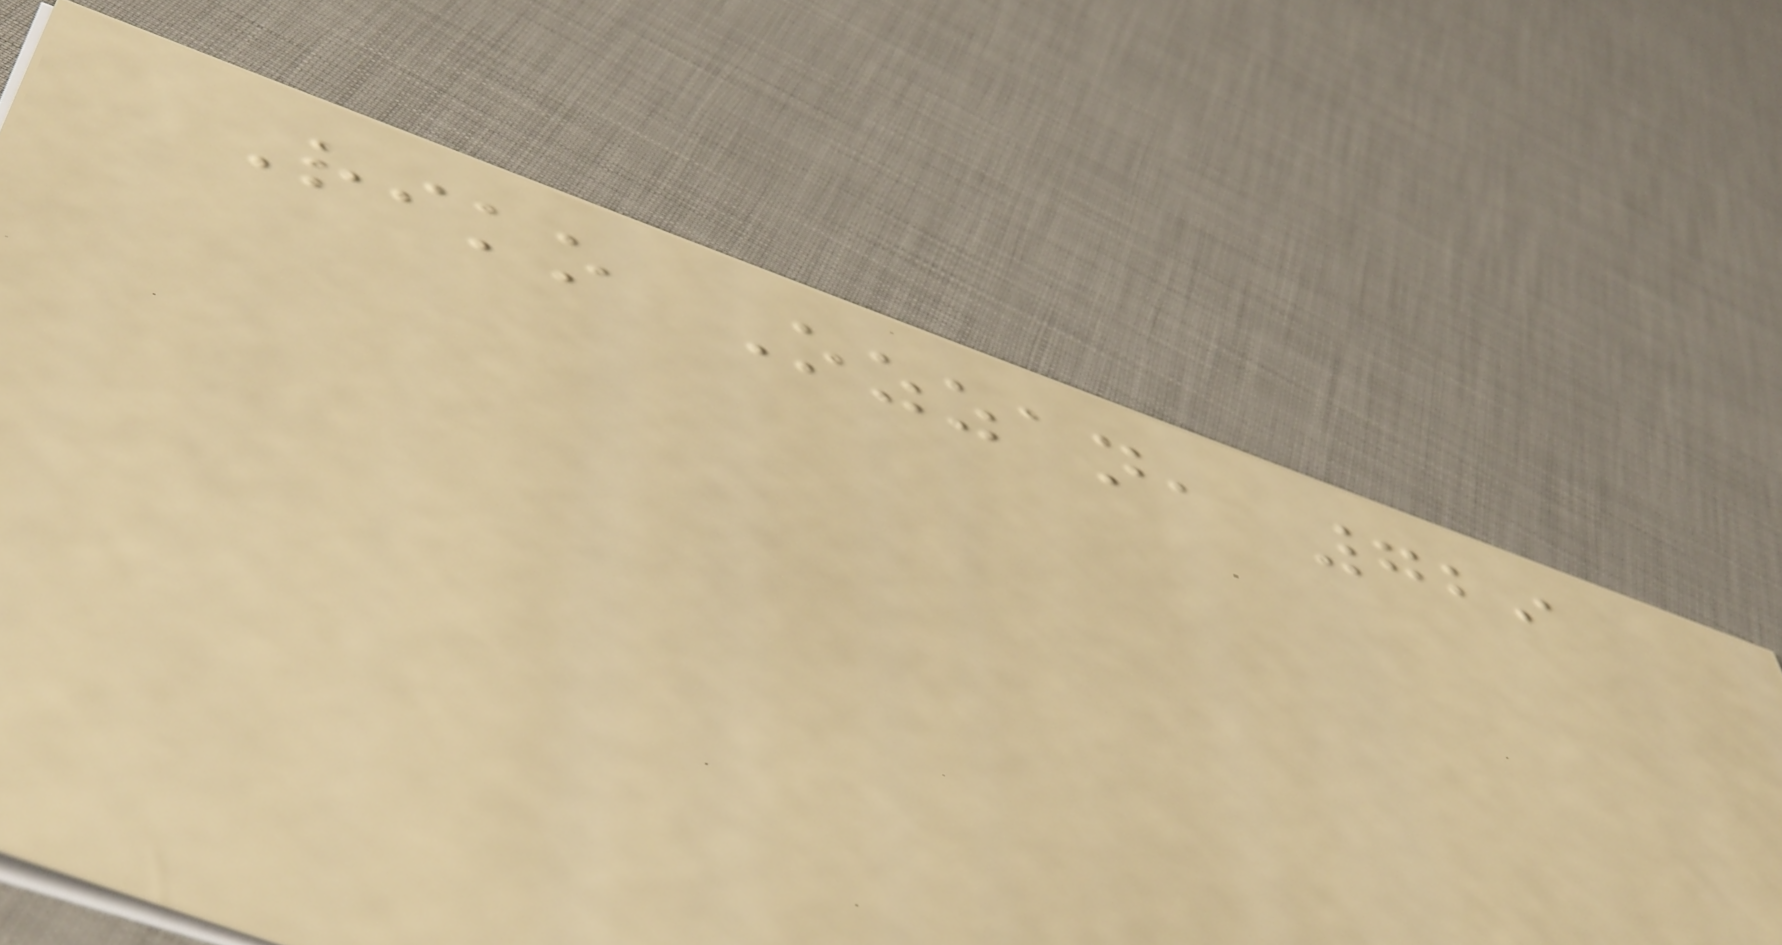Riko Ozzan, 729
